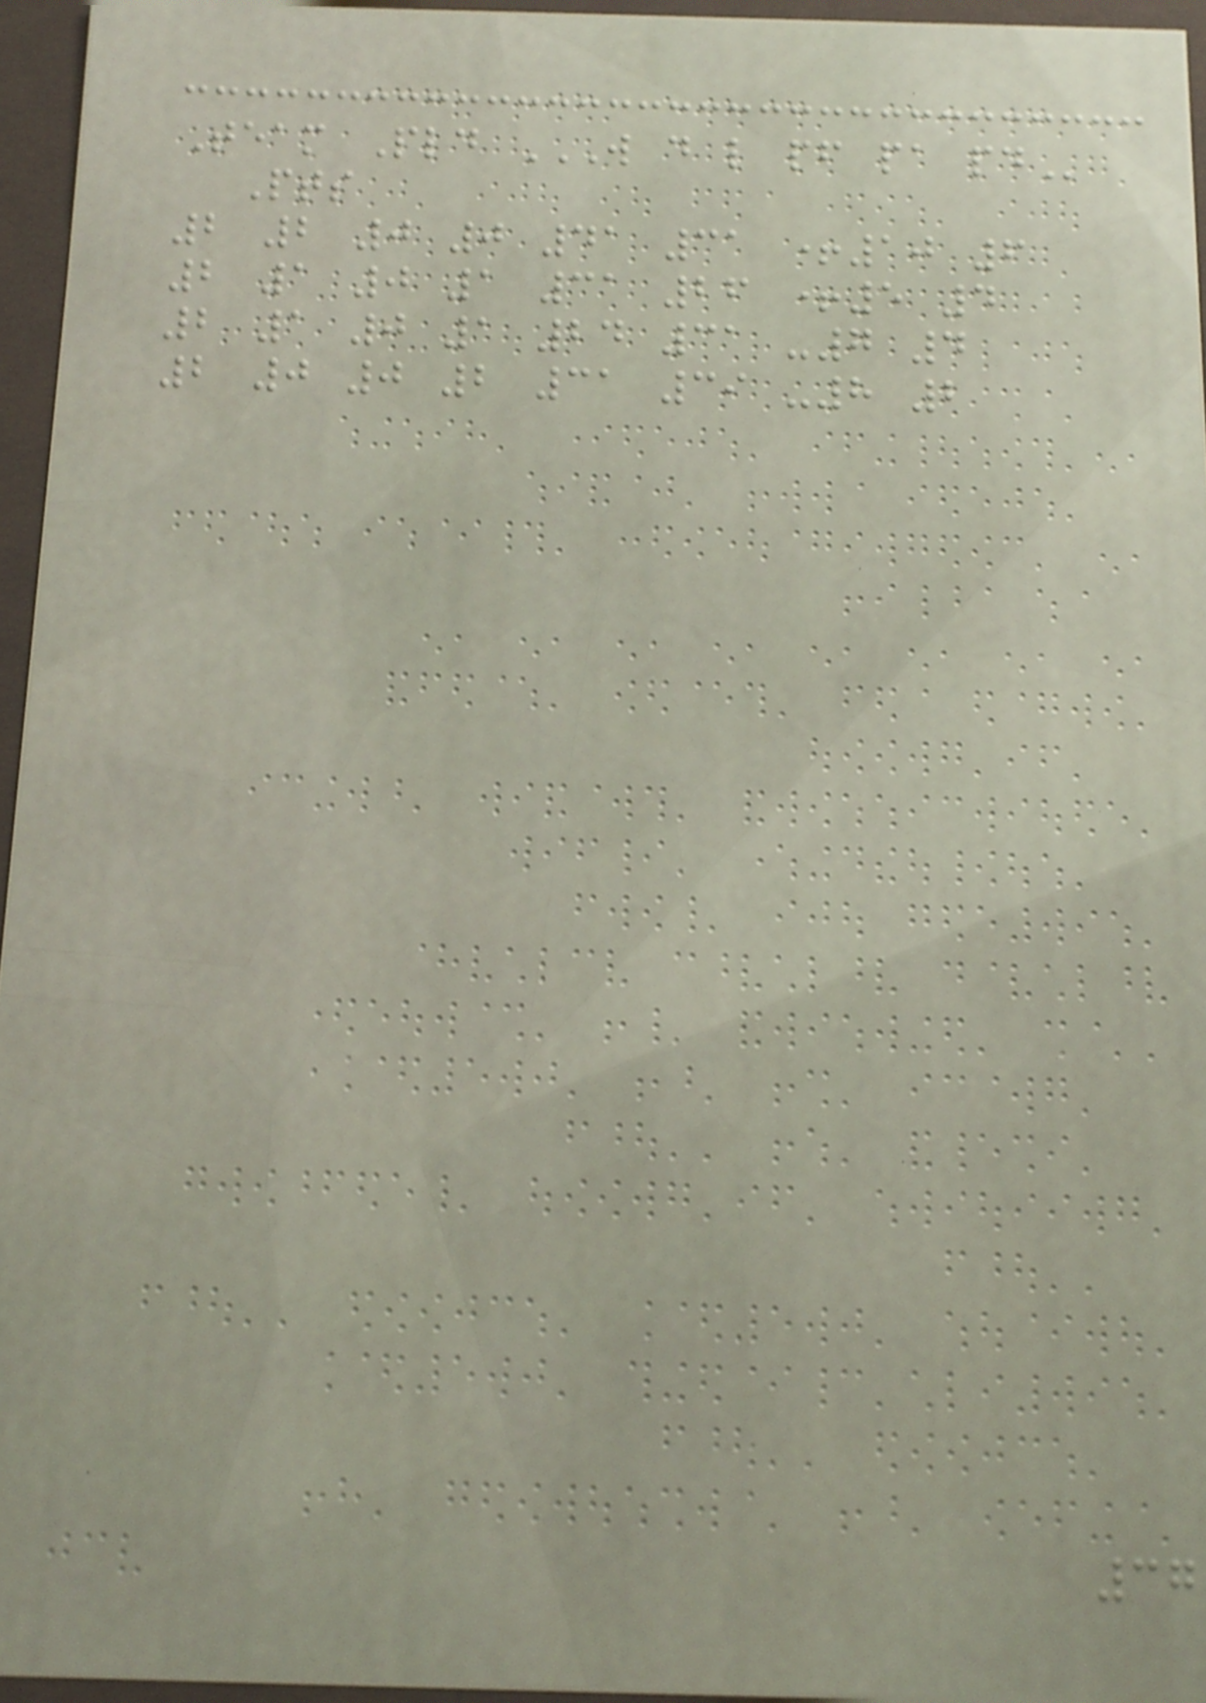Team Pld W D L PF PA PD
Pts
2 2 0 0 41 31 +10 6
2 1 0 1 31 26 +5 4
2 1 0 1 24 31 -7 4
2 0 0 2 31 39 -8 2
37
